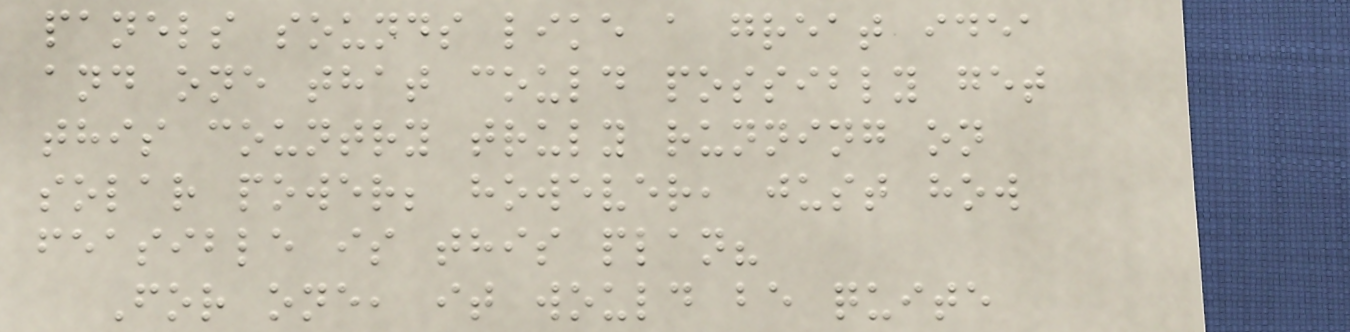panels sounds like a great idea
and one that could possibly get
this country truly running on
solar power; however, just how
feasible is this plan?
For one, it would be quite
